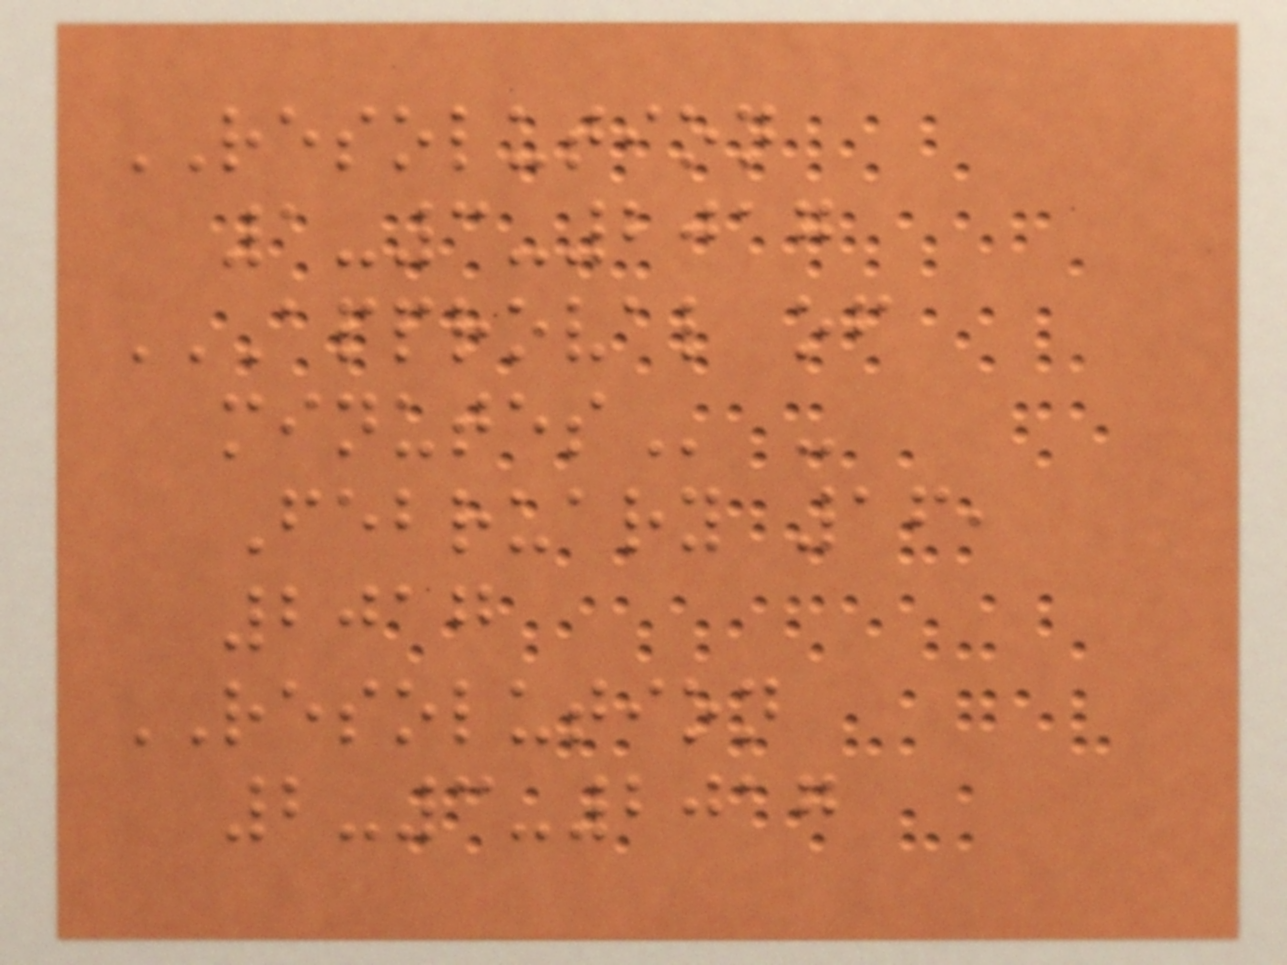RESOLUTION
1-3-2017
APPROVAL OF
MINUTES -
February 16,
2017
RESOLUTION
2-3-2017
